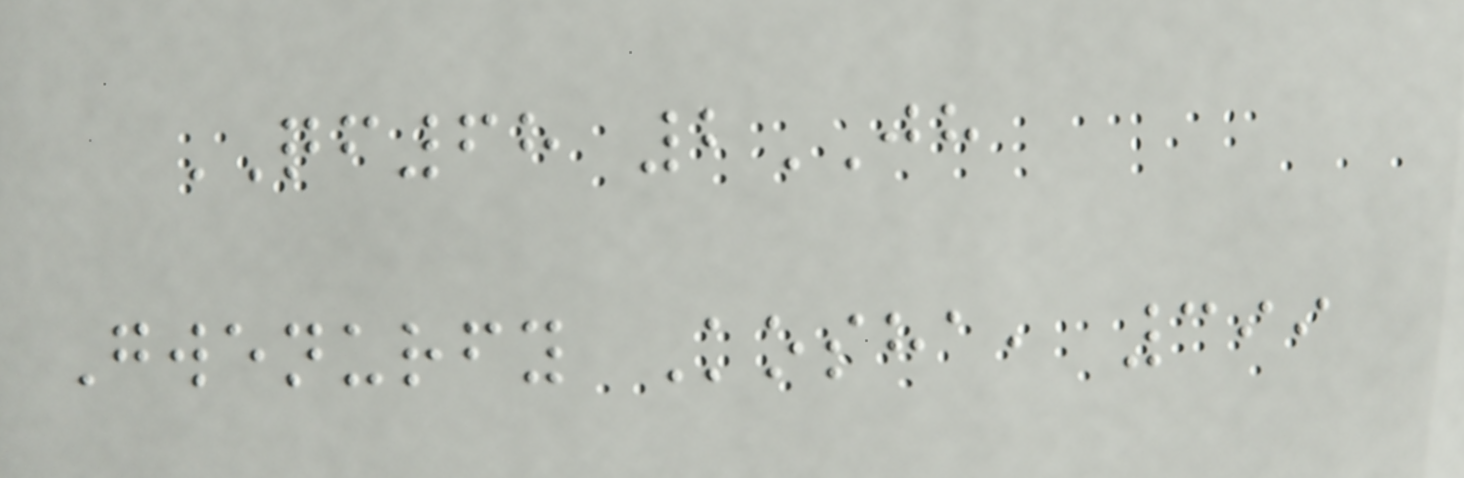QF68 2JH
Gwenurfy Kosha, 399
